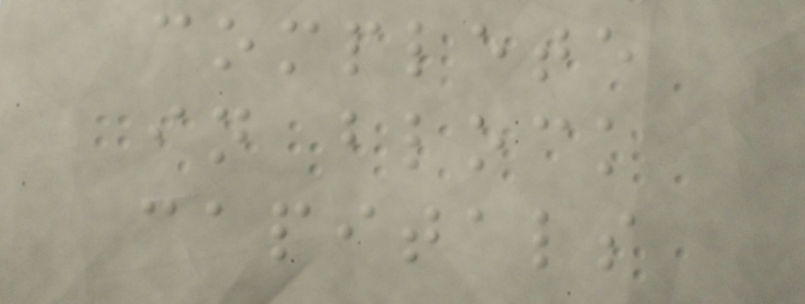complete
in block
capitals
